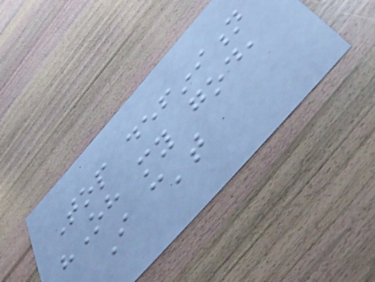Top definition
"Oh my god,
I can't
